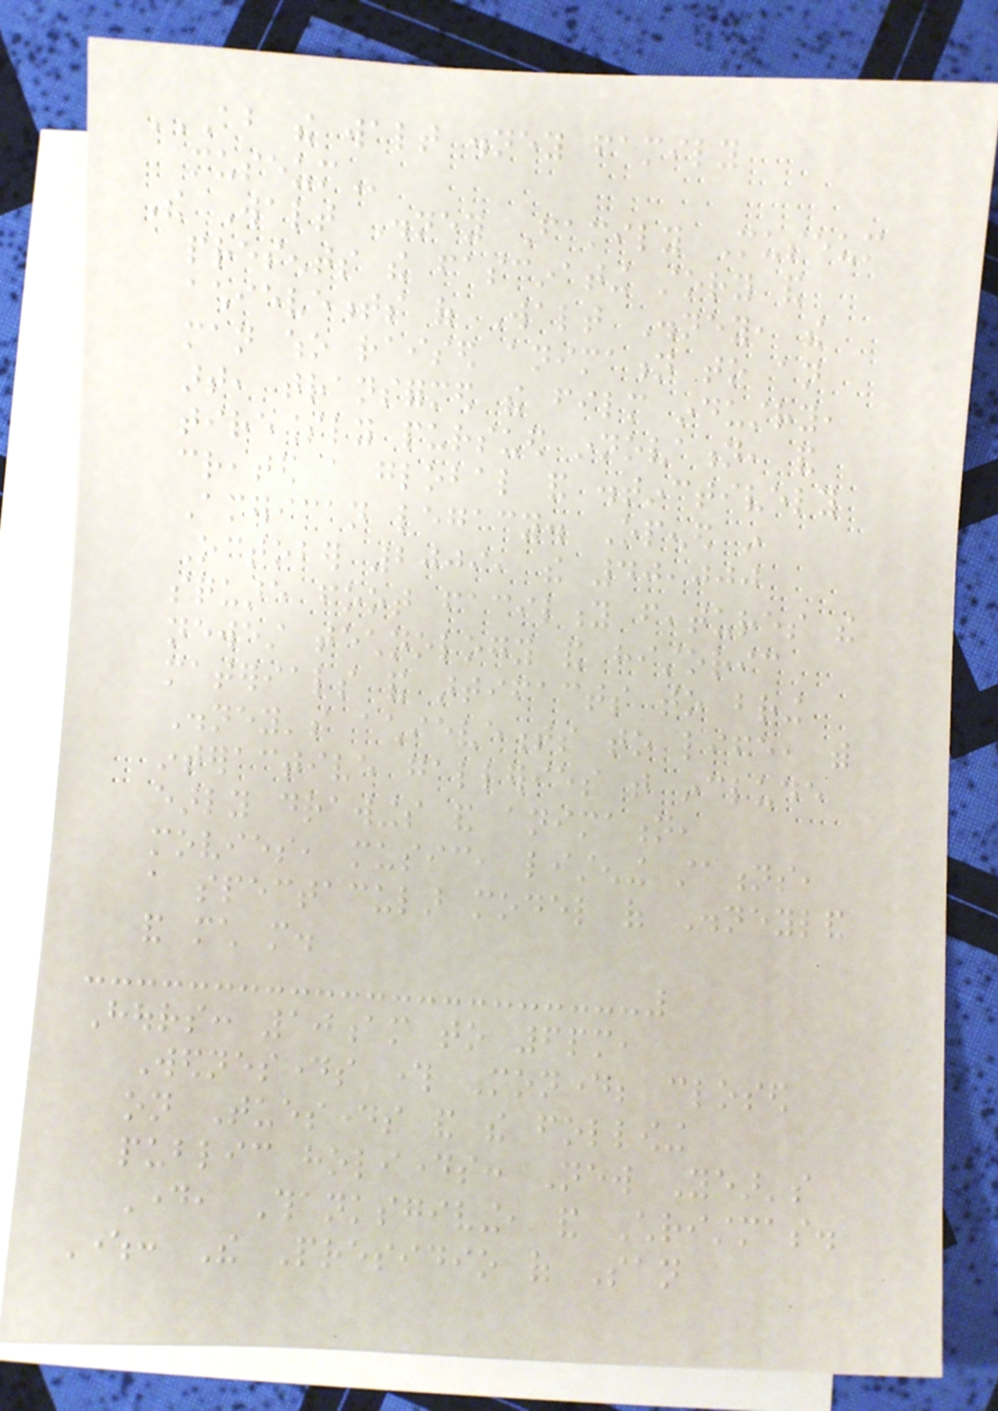ABOUT THE WALT DISNEY FAMILY
MUSEUM
The Walt Disney Family Museum
presents the fascinating story and
achievements of Walt Disney, the
man who raised animation to an
art, transformed the film industry,
tirelessly pursued innovation, and
created a global and distinctively
American legacy. Opened in
October 2009, the 40,000
square foot facility features the
newest technology and historic
materials and artifacts to bring
Disney's achievements to life, with
interactive galleries that include
early drawings and animation,
movies, music, listening stations,
a spectacular model of Disneyland
and much more.
Hours: 10am to 6pm,
Wednesdays through Monday; closed
on Tuesdays and the following
public holidays: New Year's
Day, Thanksgiving, and Christmas.
Where: The Presidio of San
